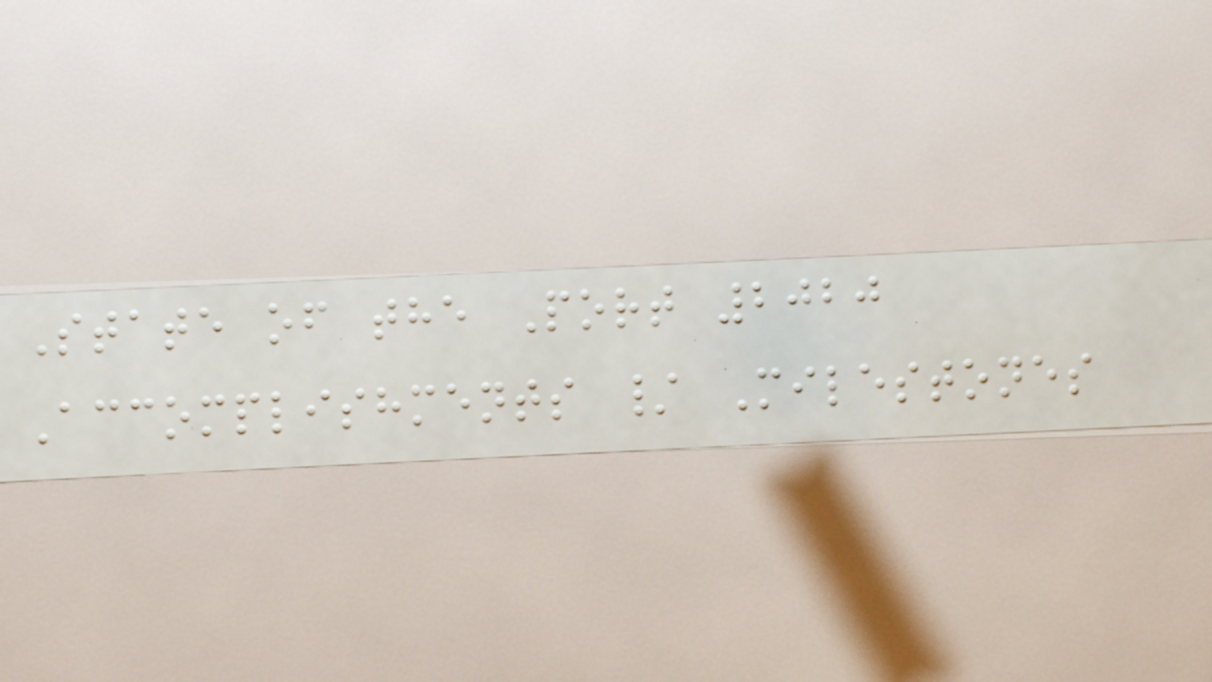State of the Port 2020
Accomplishments / Milestones
